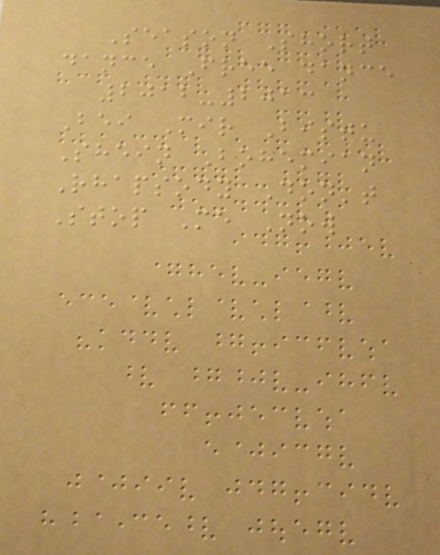Season Short
dance Free dance
2012-2013
Bei Mir Bistu
Shein Bohemian
Rhapsody Don't
Stop Me Now
